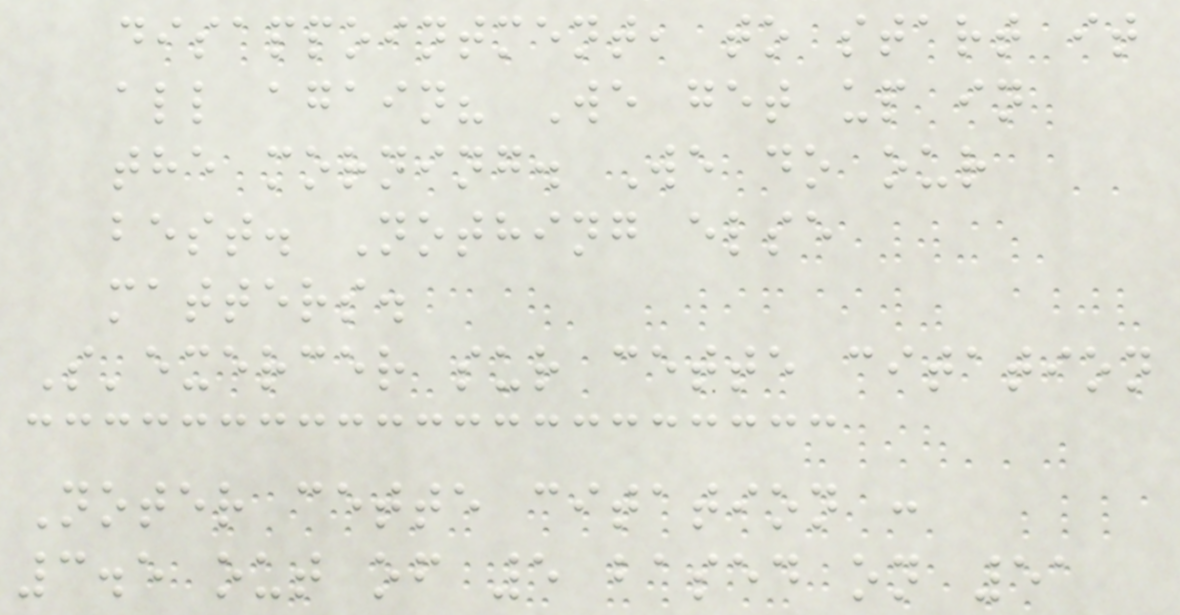disappointment, to start it
all again? We get up in
the morning. We do our
best. Nothing else
matters.
S'exercer sur cette citation
Noter cette citation :
3.5 out of 5 based on 51
